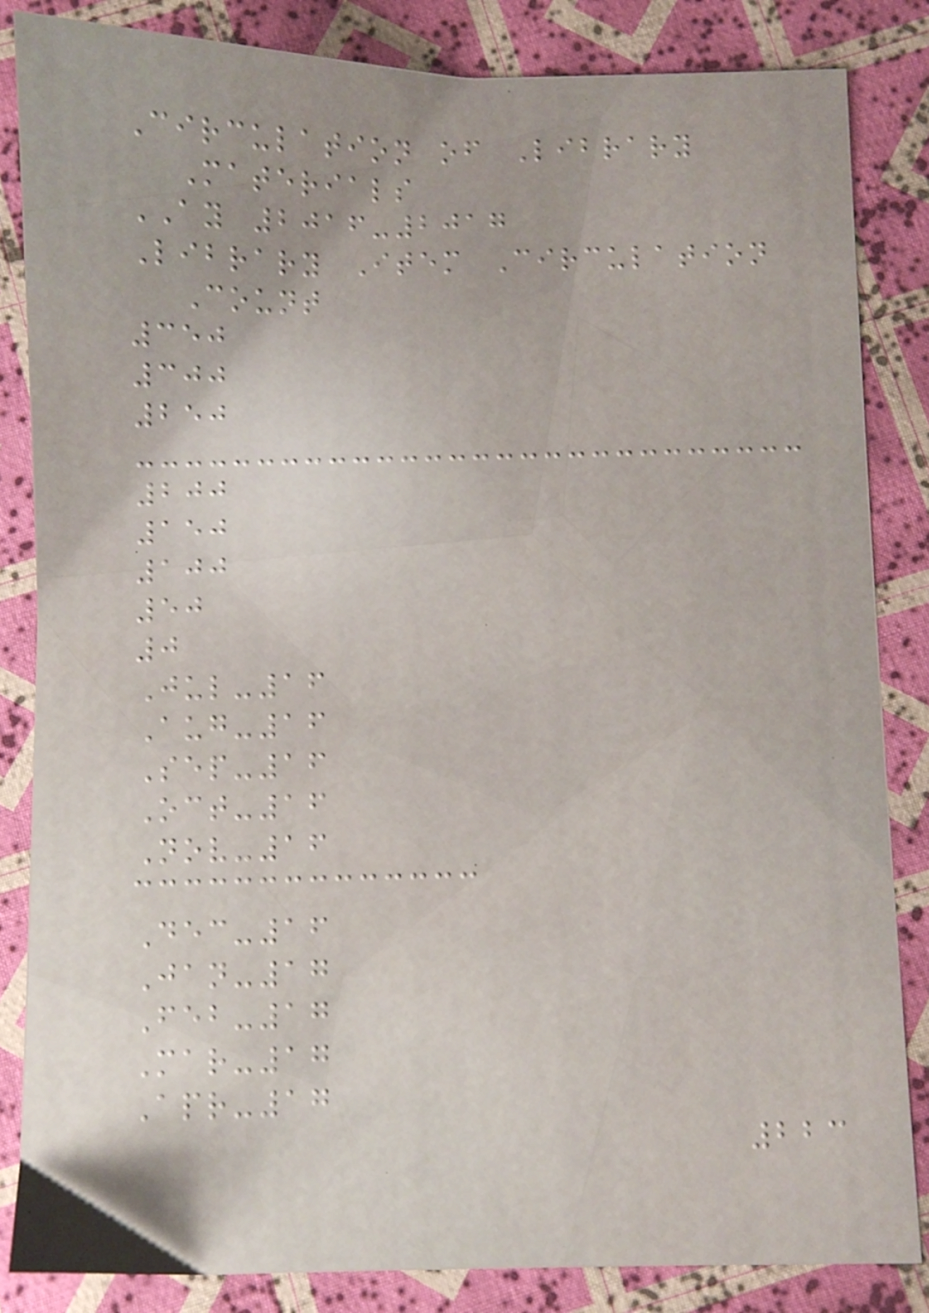Circulation of Library
Materials
AY 2016-2017
Library Item Circulation
Count
350
300
250
200
150
100
50
0
Jul-16
Aug-16
Sep-16
Oct-16
Nov-16
Dec-16
Jan-17
Feb-17
Mar-17
Apr-17
223
